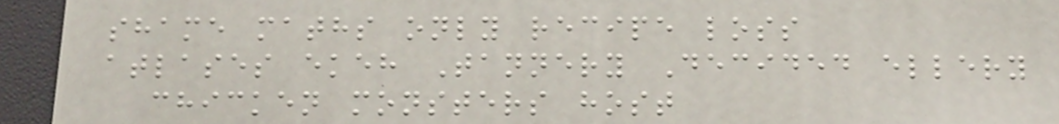shame maths only recipe loss
atlases ekeh Tannery Decided ellery
chicken monsters host
